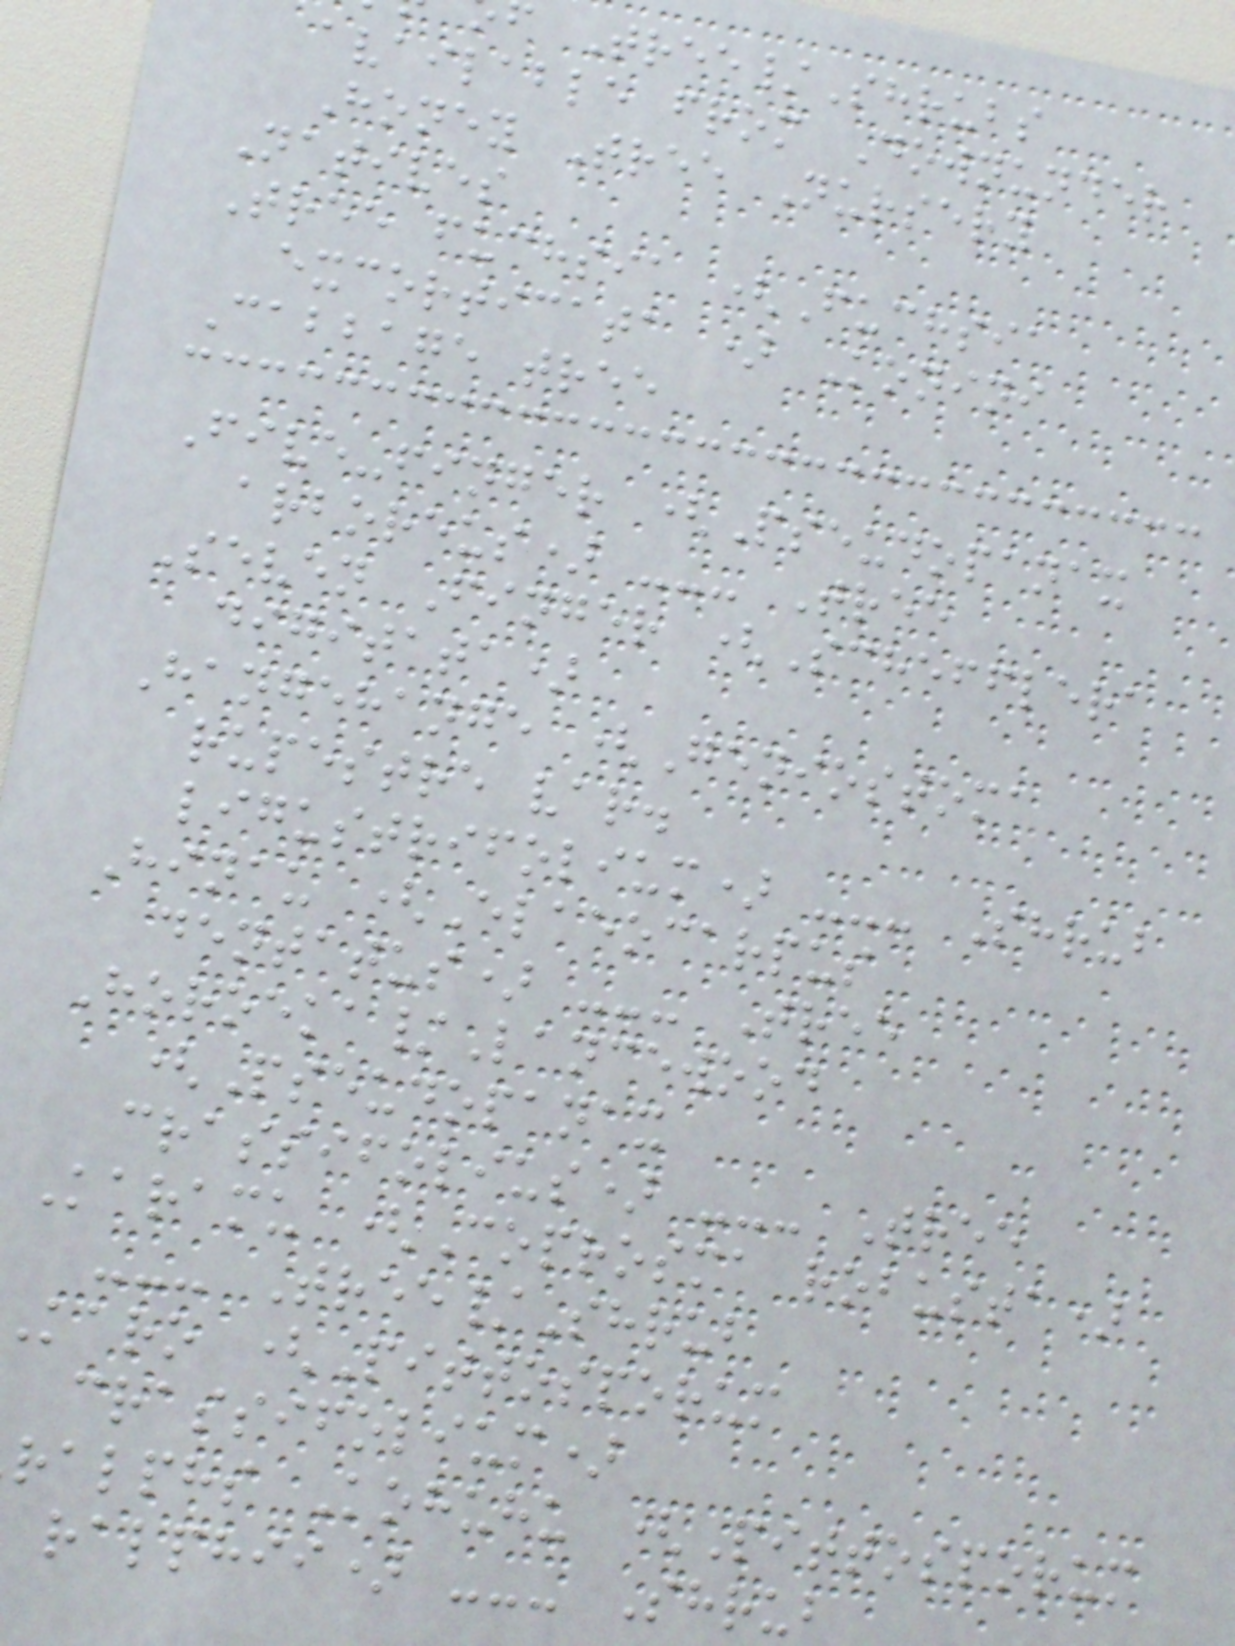Tree/Shrubs
available from Downunder
Honey Tree Nursery
Natives
Tree fuchsia (Fuchsia
excorticata ) Konini
Cabbage tree
Five-finger (Pseudopanax
arboreus) --- Tree
Seven Finger (Schefflera
digitata)
Hangehange (Geniostoma
rupestre var.
ligustrifolium) --- Shrub
Hinau (Elaeocarpus
dentatus) --- Tree
Horoeka/Lancewood
(Pseudopanax
crassifolius) --- Tree
Karamu (Coprosma robusta)
--- Tree/Shrub
karo (Pittosporum
crassifolium)
ralphs Kohuhu (Pittosporum
ralphii) --- Shrub
